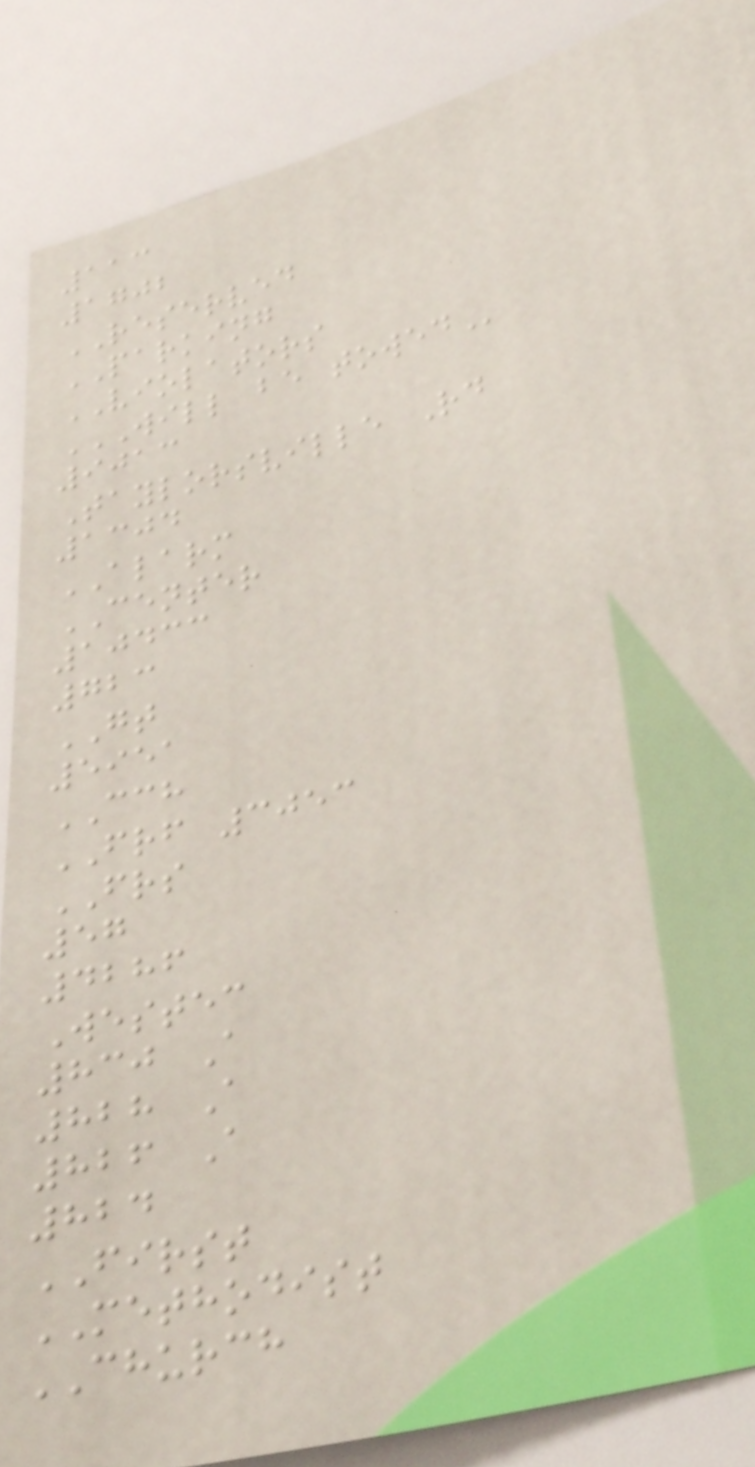113
1702
RESERVED
PARKING
VIOLATORS
WILL BE TOWED
9013
Taylorsville Rd
1304
ALARM
CENTER
10433
723
GT
5951
CCH
FRF 3053
FRS
57
4286
Westec
830 A
828 A
826 A
824
FIRST
METHODIST
CHURCH
